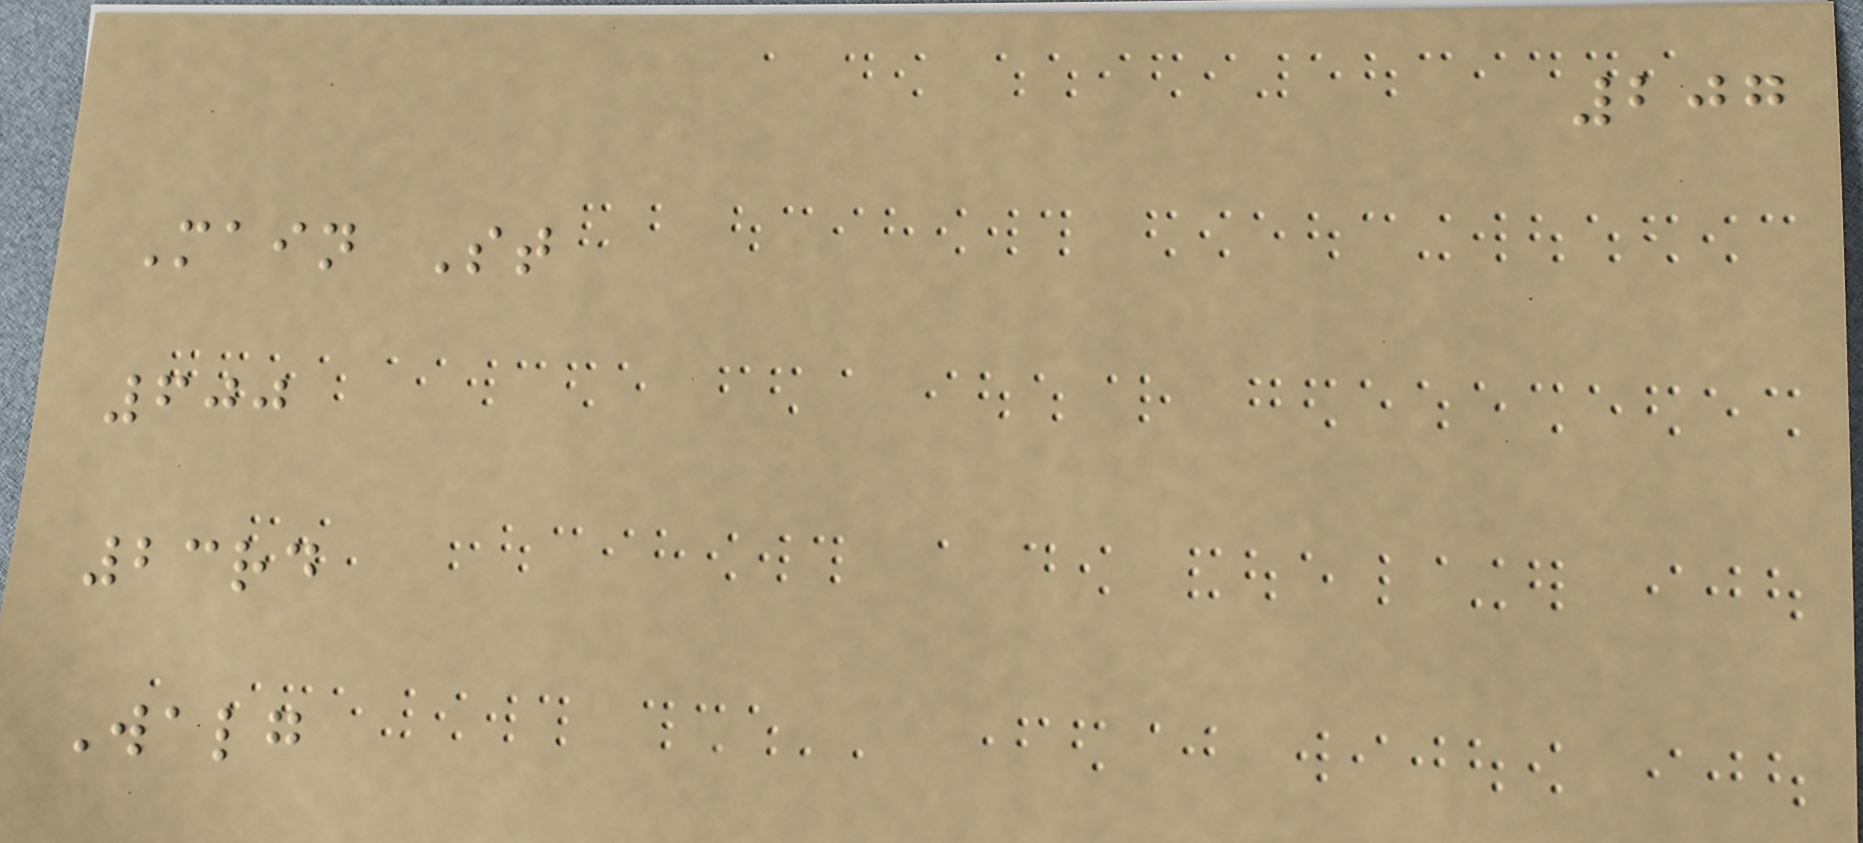207
Main St
600
23rd
Walg
